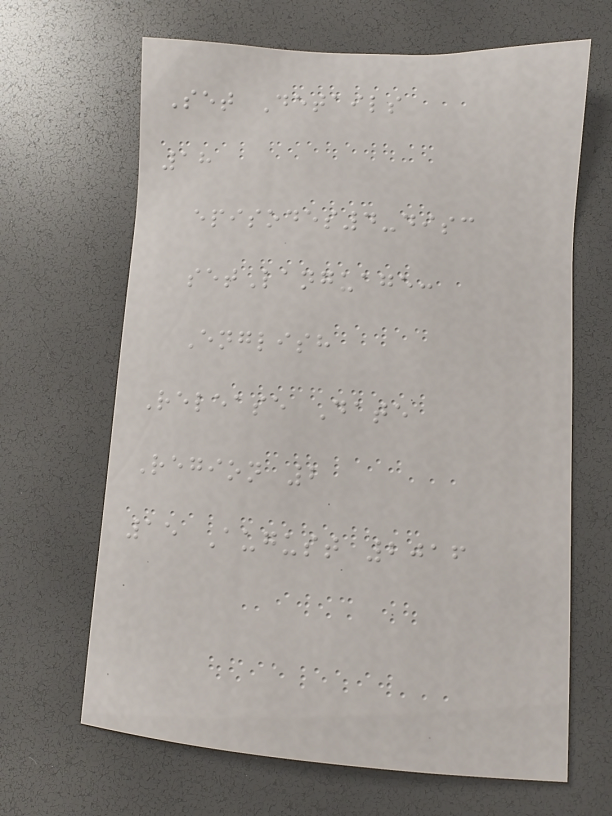Set Details
18
episodes4-disc
setLanguage:
English
Release Date
Region 2
15 August 2016
